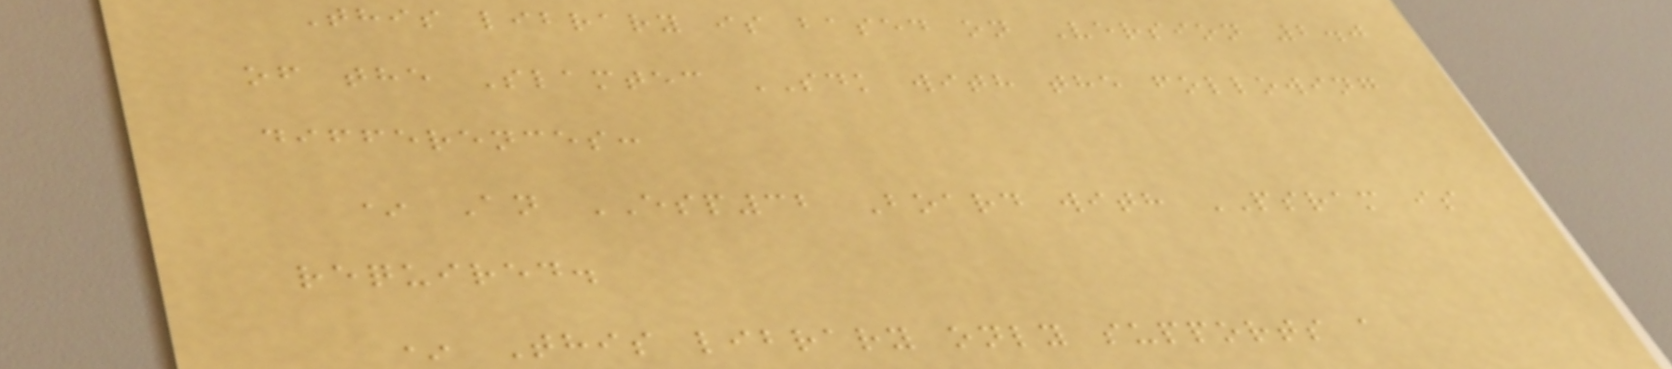This library is based on Version 2.0
of the Slamtec SDK with the following
differences:
* An ESP32 Board with PSRAM is
required.
* This library only supports a
